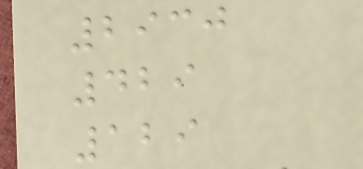2930
429
129
